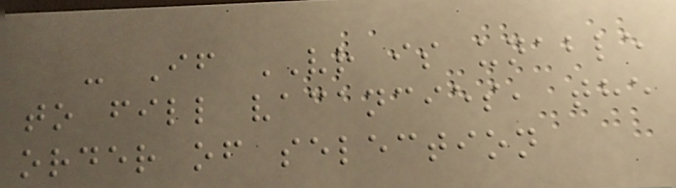- If VR is unable
to fill vacancies, the
order of selection
